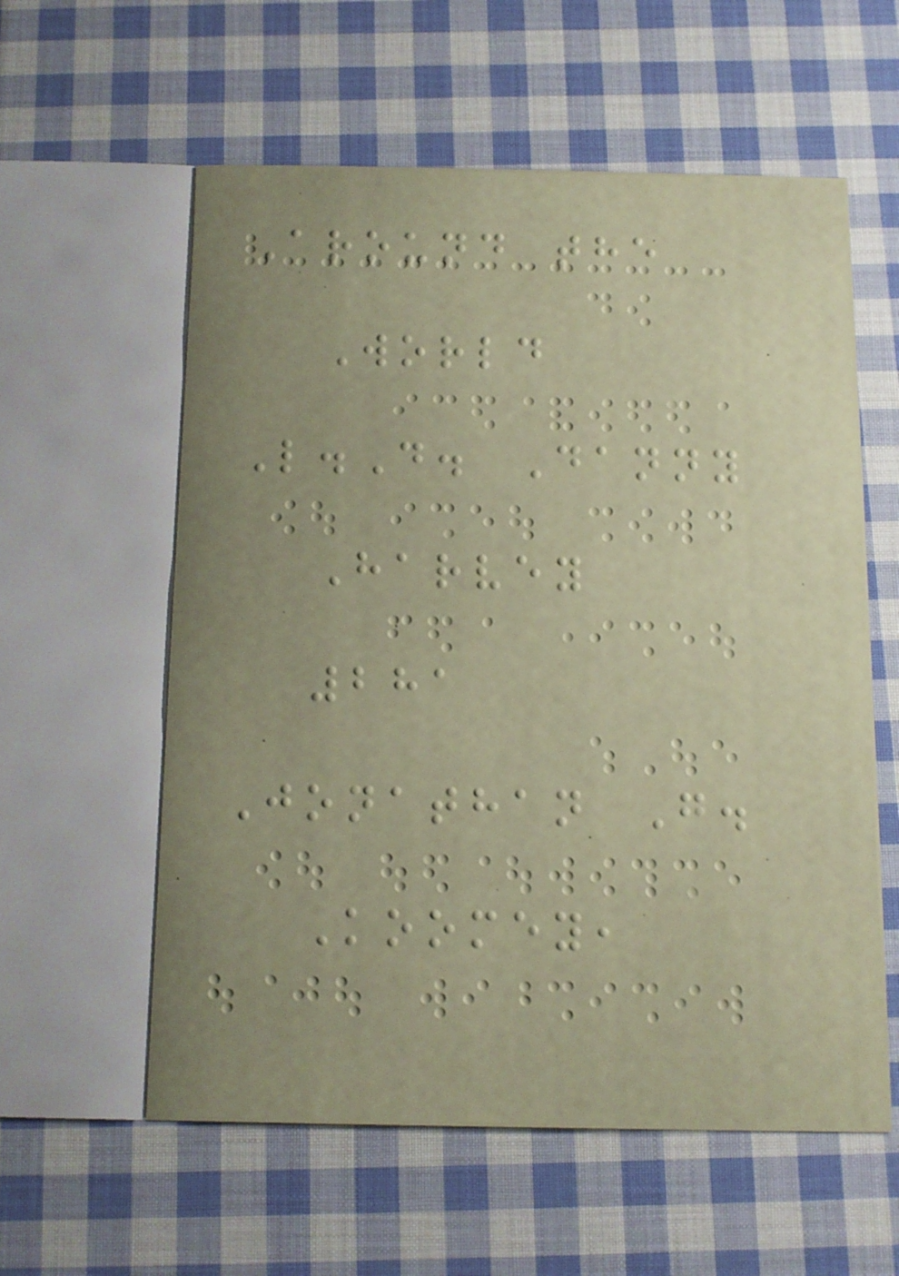Around the
World
L.D. Danny
Harvey
281
Jonathan G.
Koomey,
